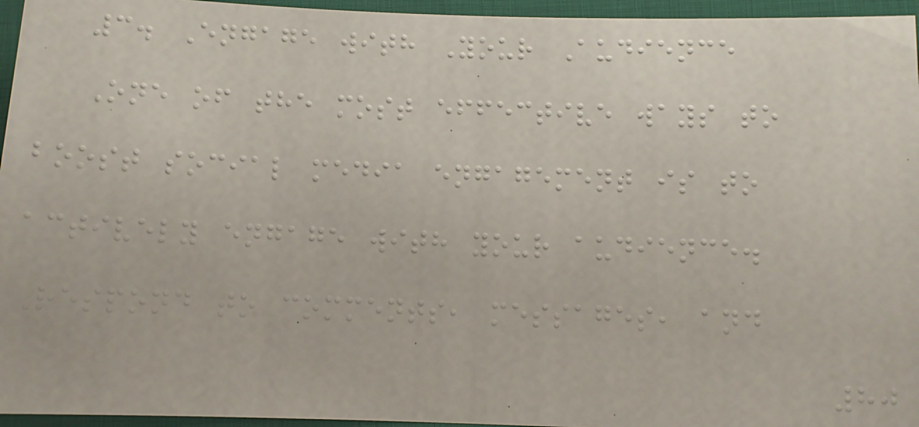3. Engage with Your Audience
One of the most effective ways to
boost social media engagement is to
actively engage with your audience.
Respond to comments, messages, and
80
